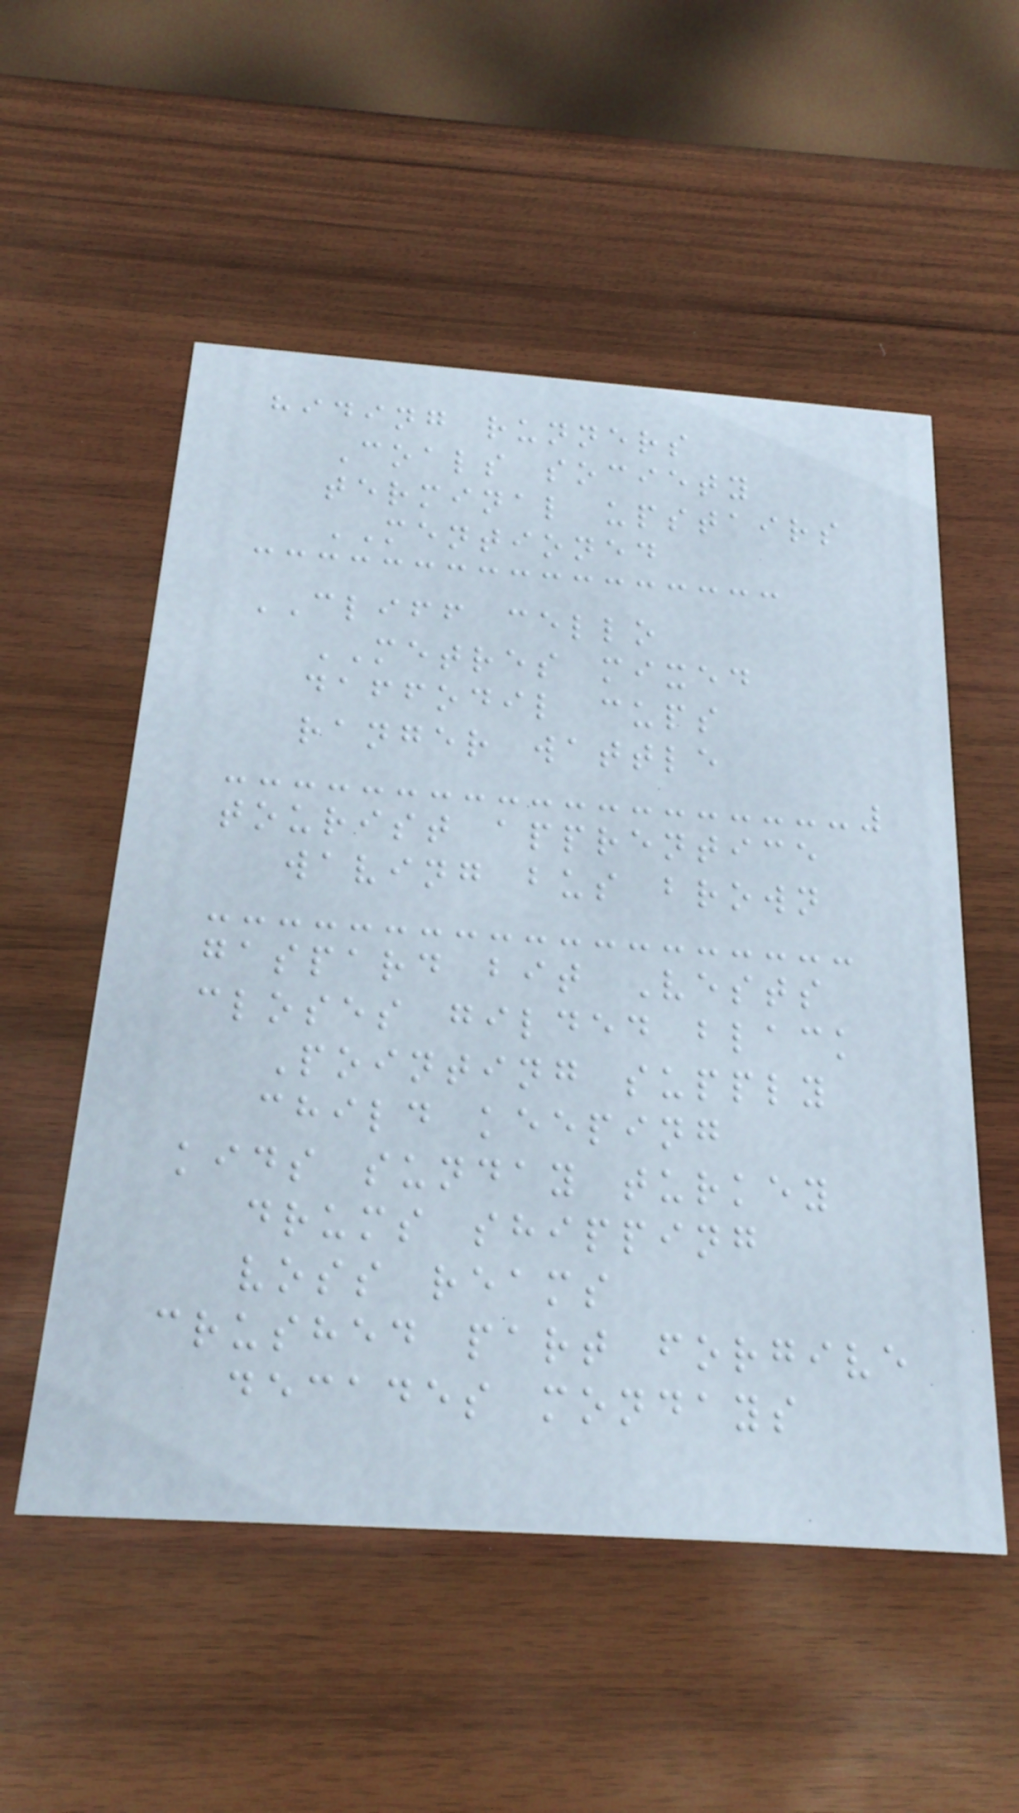hiding runners
Coals society
terminal upstairs
MENTIONED
CLIFF cello
METRES mixed
daffodil cups
ranger wattle
tourist apprentice
waving bus brown
gaspard bit Vests
closes gilded black
Pointing supply
child keeping
kids sunday turkey
drums shipping
voss reams
crushed part forgive
decades mondays
